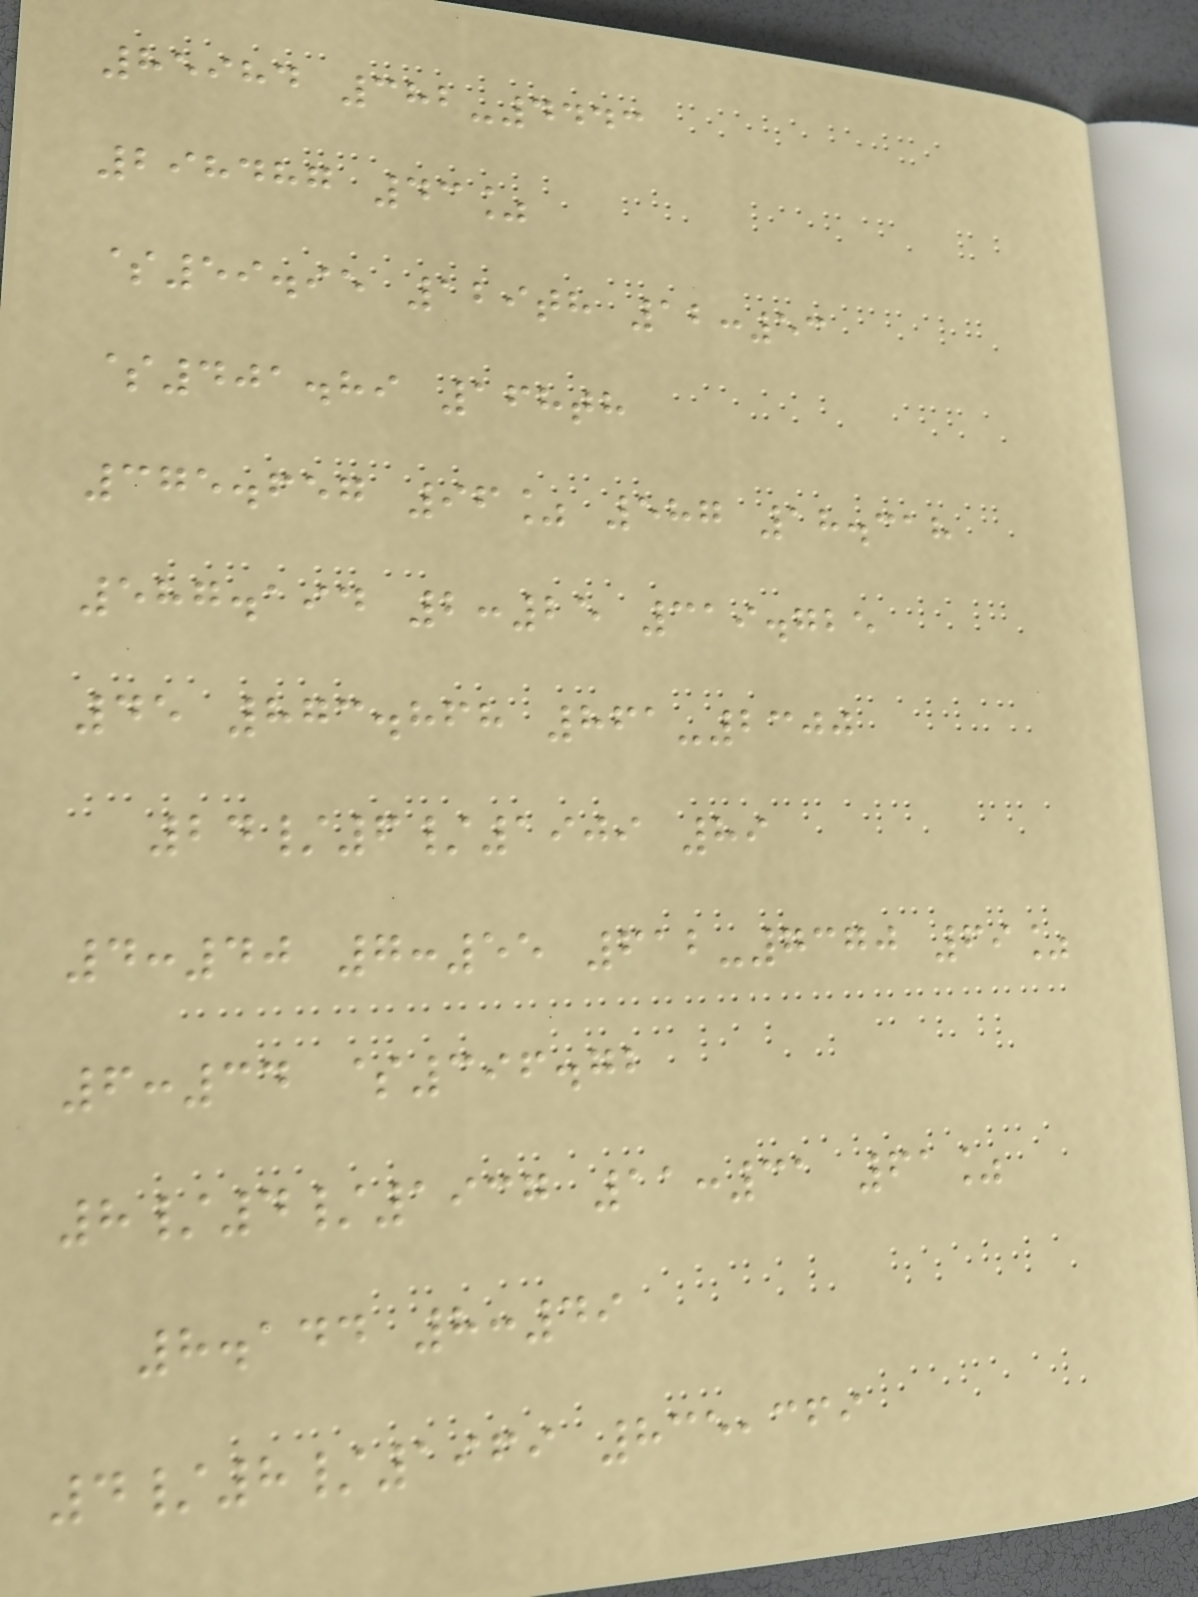85984 382-4443
298487 43%
$59.95 129th 12:53
$401.89 168th
375.657 96% 587 18.318
587.194 2:25 319.725
45 873.868 861-2300
24/6/1909 89
4:40 7:55 612-7370 69%
6:34 $396.72
8/4/1937 11:31 61%
8.144 8:49
4/8/1969 835,369
